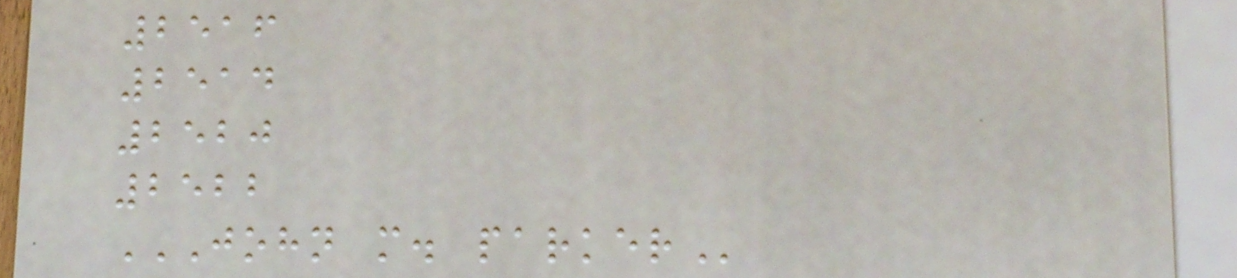2516
2514
2520
2522
JOHN M. PARKER
